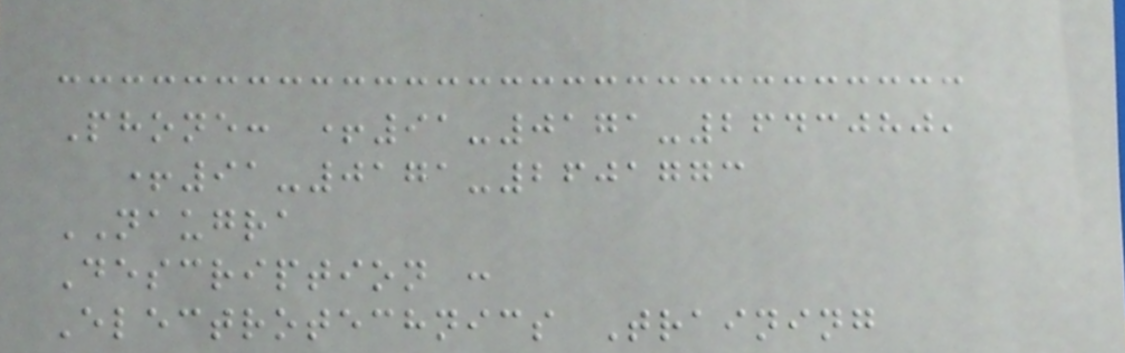Phone: +91-0171-2643080,
+91-0171-2601773
NAUGRA
Description :
Electrotechnics Training
